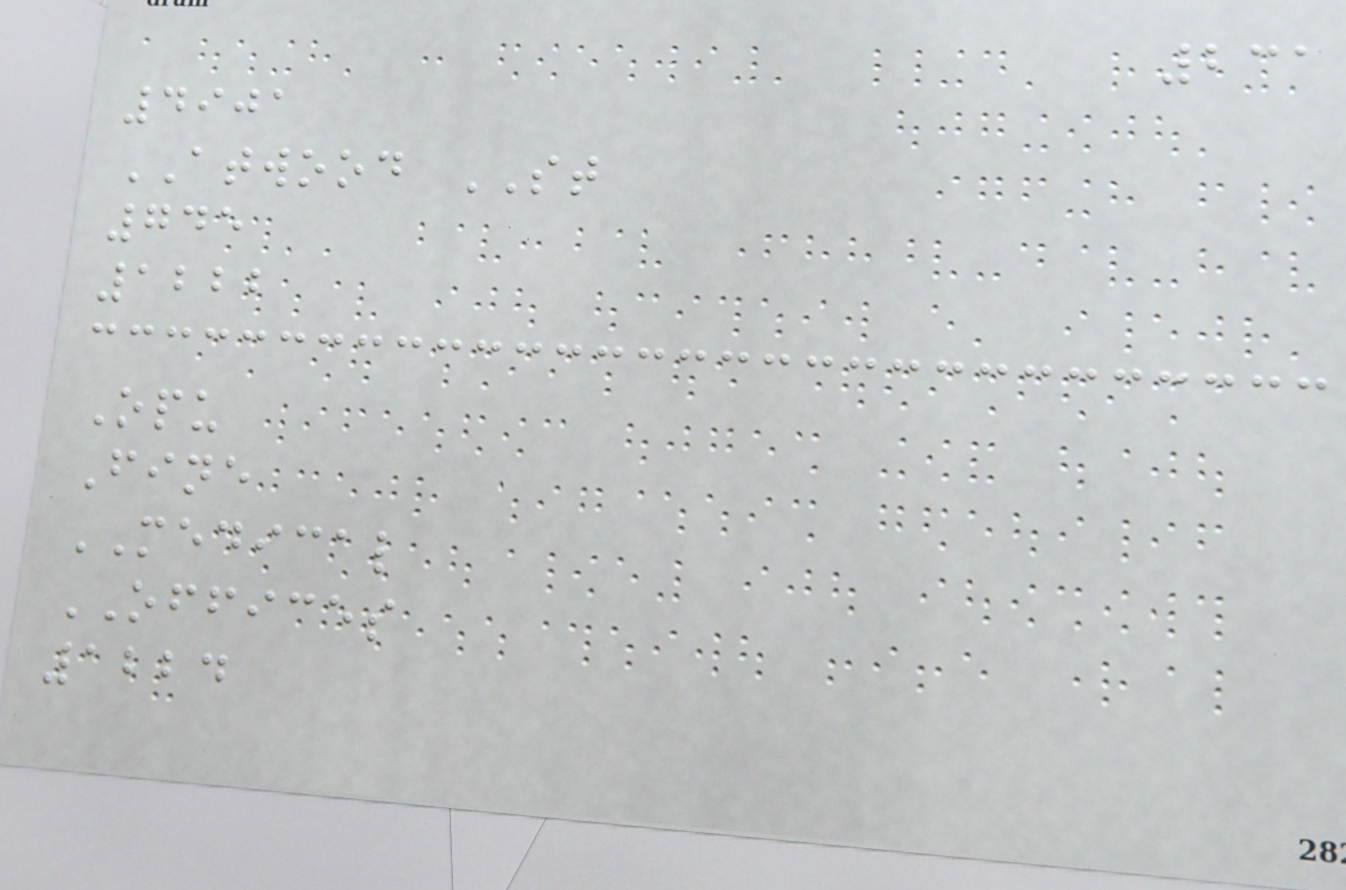231
4901
ATWOOD ST
745
1222
Opu
Fine
MEDICAL
OFFICES
1224
